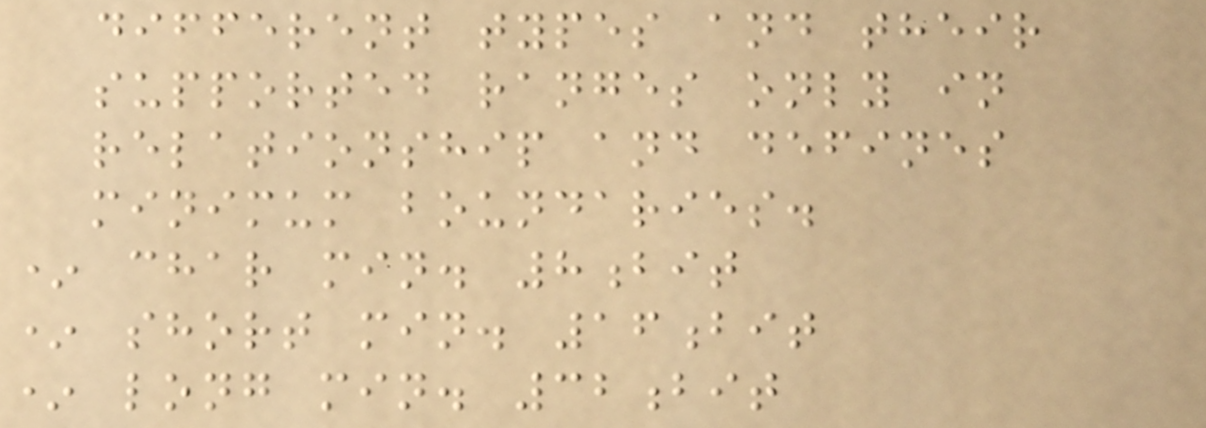different types and their
supported ranges only in
relationship and defines
minimum boundaries.
* char min. 8bit
* short min. 16bit
* long min. 32bit
